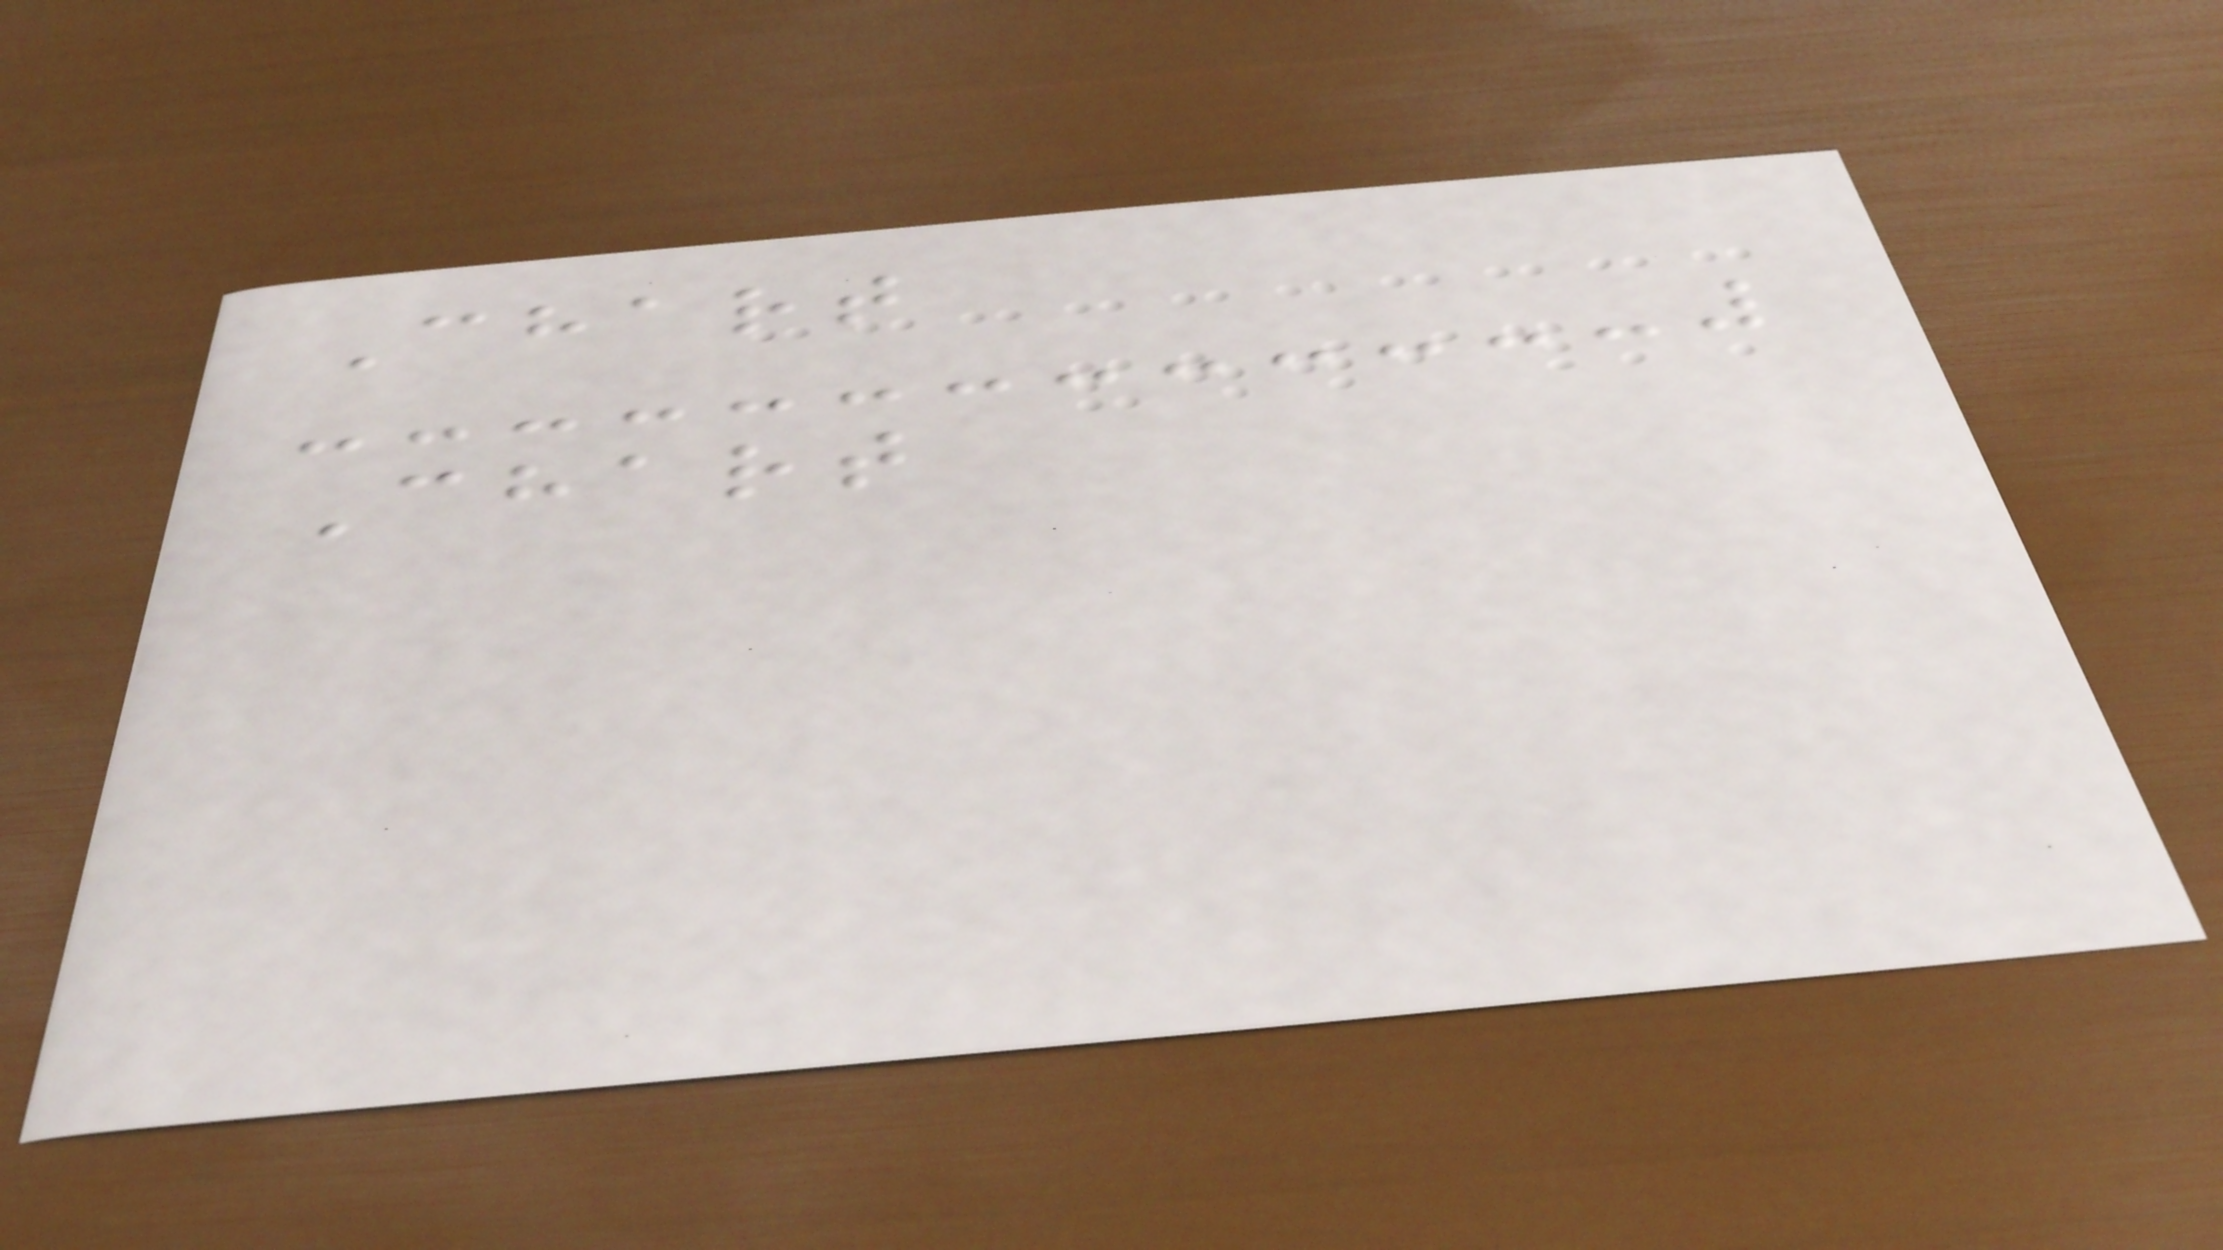Chart
Chart
